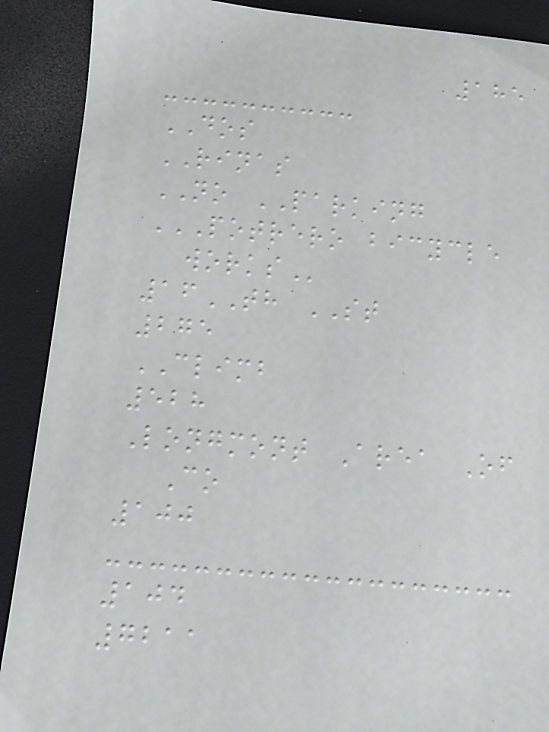185
DOS
RINAS
NO PARKING
POTRERO BICYCLE
WORKS
16TH ST
275
CLIMB
528
Longmont Area Of
Co
100
104
7211
